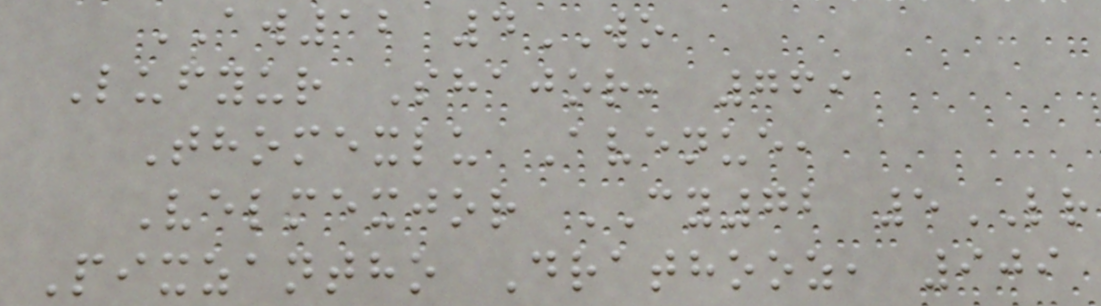AW12 4WO
Lufyur Shajor, 769
Thomexlu Avenue,
Velmexjor CY72 5LR
Pixzantho Drathooz, 909
